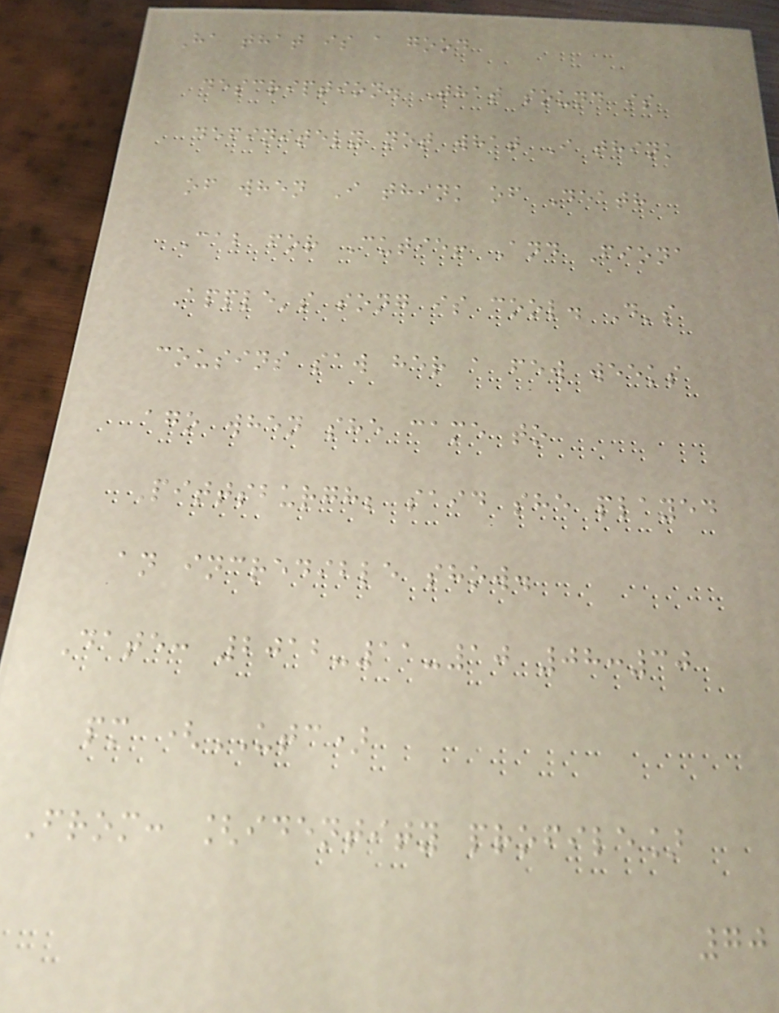Ha that is a good
description. That sound is
definitely not what I think
of when I think of Death
Cab for Cutie! And Fiona
Apple's song is cool. D's
cousins saw her a few weeks
ago when she came to
Pittsburgh; said she played
an incredible show.
Date: 2012-11-10 08:30
pm (UTC)
From: [identity profile]
70
